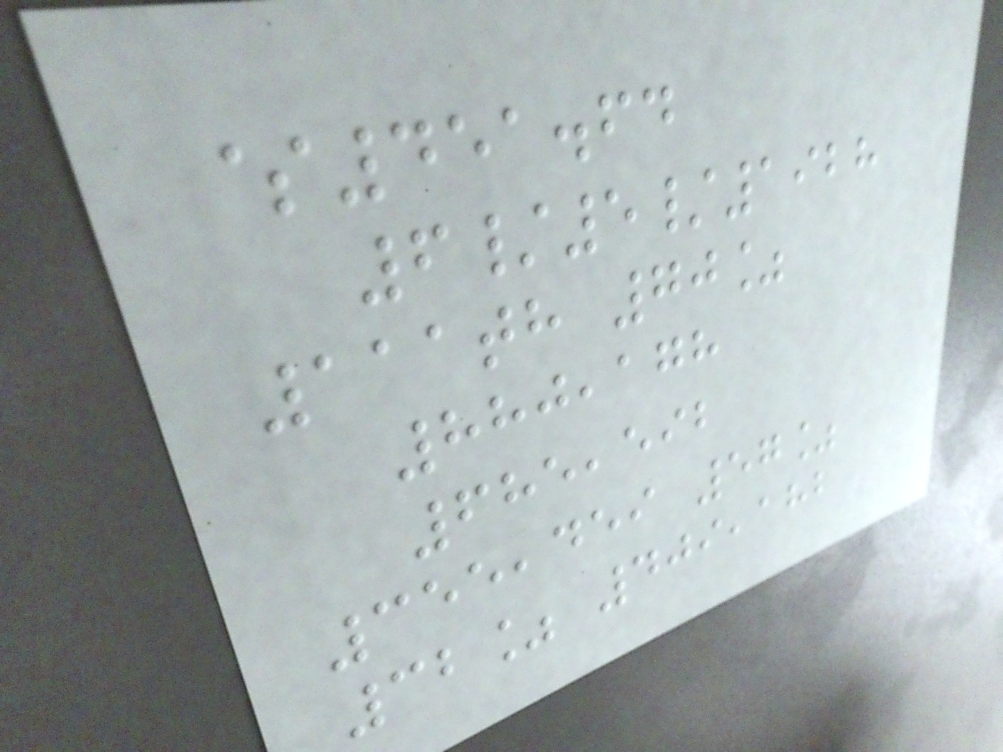$451.64
6/5/1928
111th 70%
880,178
685,592
355,459 57%
32% 409,182
